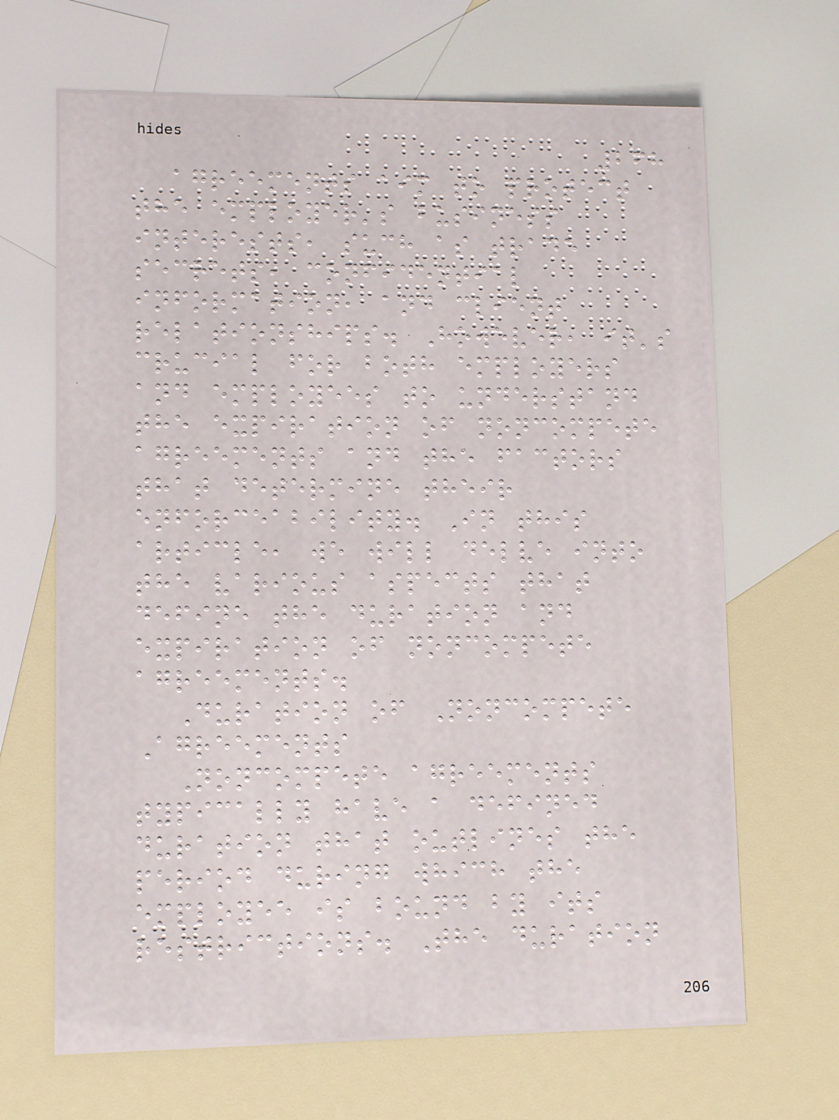268
agreements aim to protect
the employer's business
interests, such as trade
secrets, confidential
information, and client
relationships. However, it's
crucial for both employers
and employees to understand
the expiration of noncompete
agreements and the factors
that determine their
enforceability. In this
article, we will delve into
the various aspects that
define the duration and
expiration of noncompete
agreements.
Duration of Noncompete
Agreements
Noncompete agreements
typically have a defined
duration that outlines the
period during which the
employee is bound by its
restrictions. The duration
